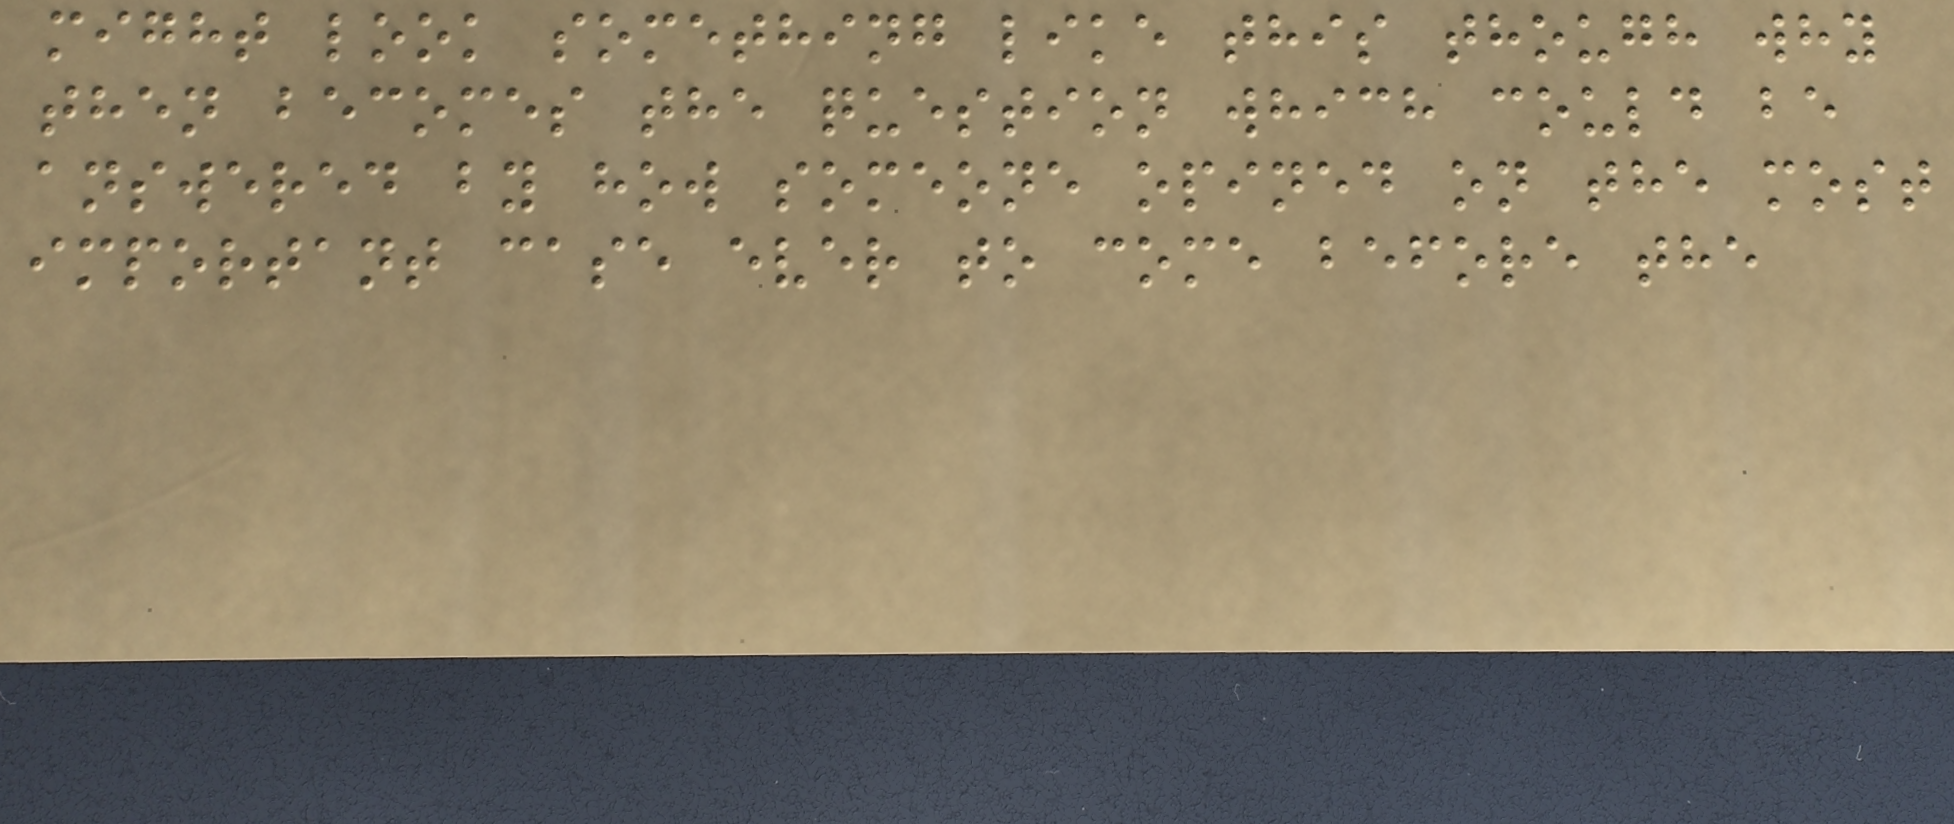might look something like this though why
then becomes the question which could be
answered by how someone opined on the most
important case ever to come before the
